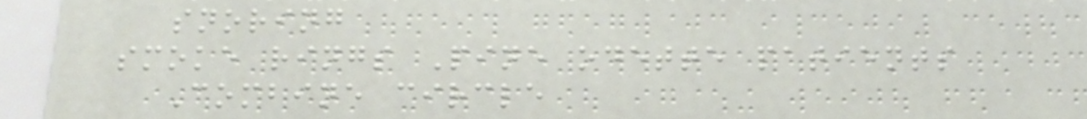snoring
smoke rings Pine odette patients
Combine circle
